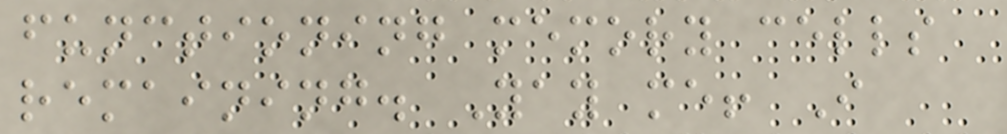functioning memory cells
remaining. Yay me! I
